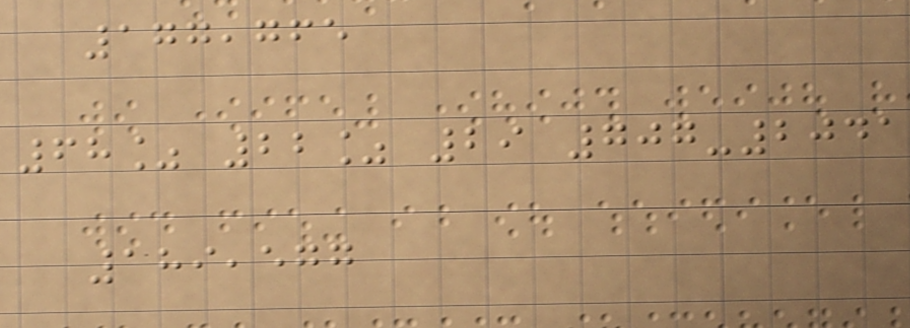177,765
68% 22% 29 707-2041
189,577
